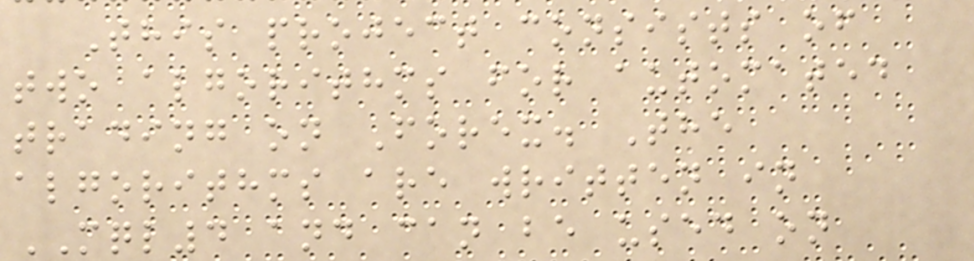This project consists of
two algorithms for automated
trading on Forex. The
algorithms are written in
MQL4 and can be used on
